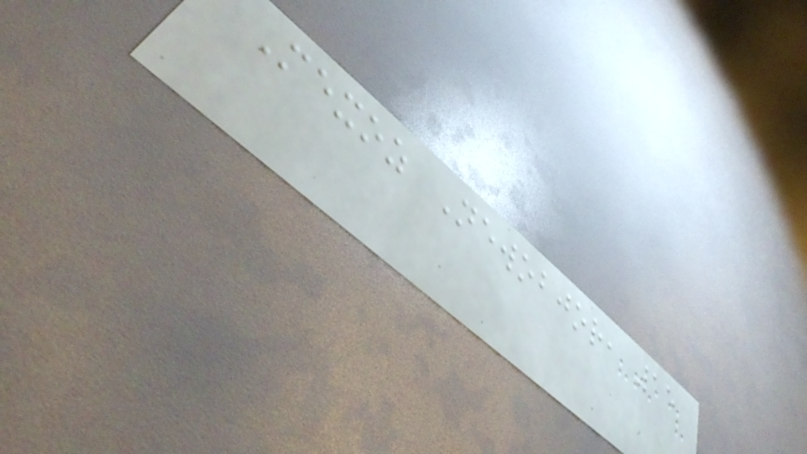Mexoz Newobjor, 15
